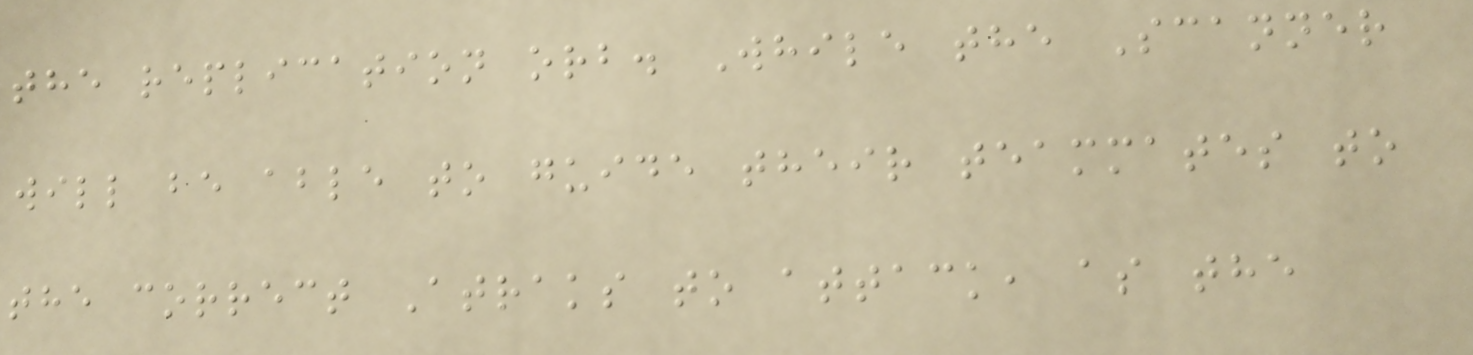the replication orb. While the Scanner
will be able to guide their teammates to
the correct Atraks to attack, as the
